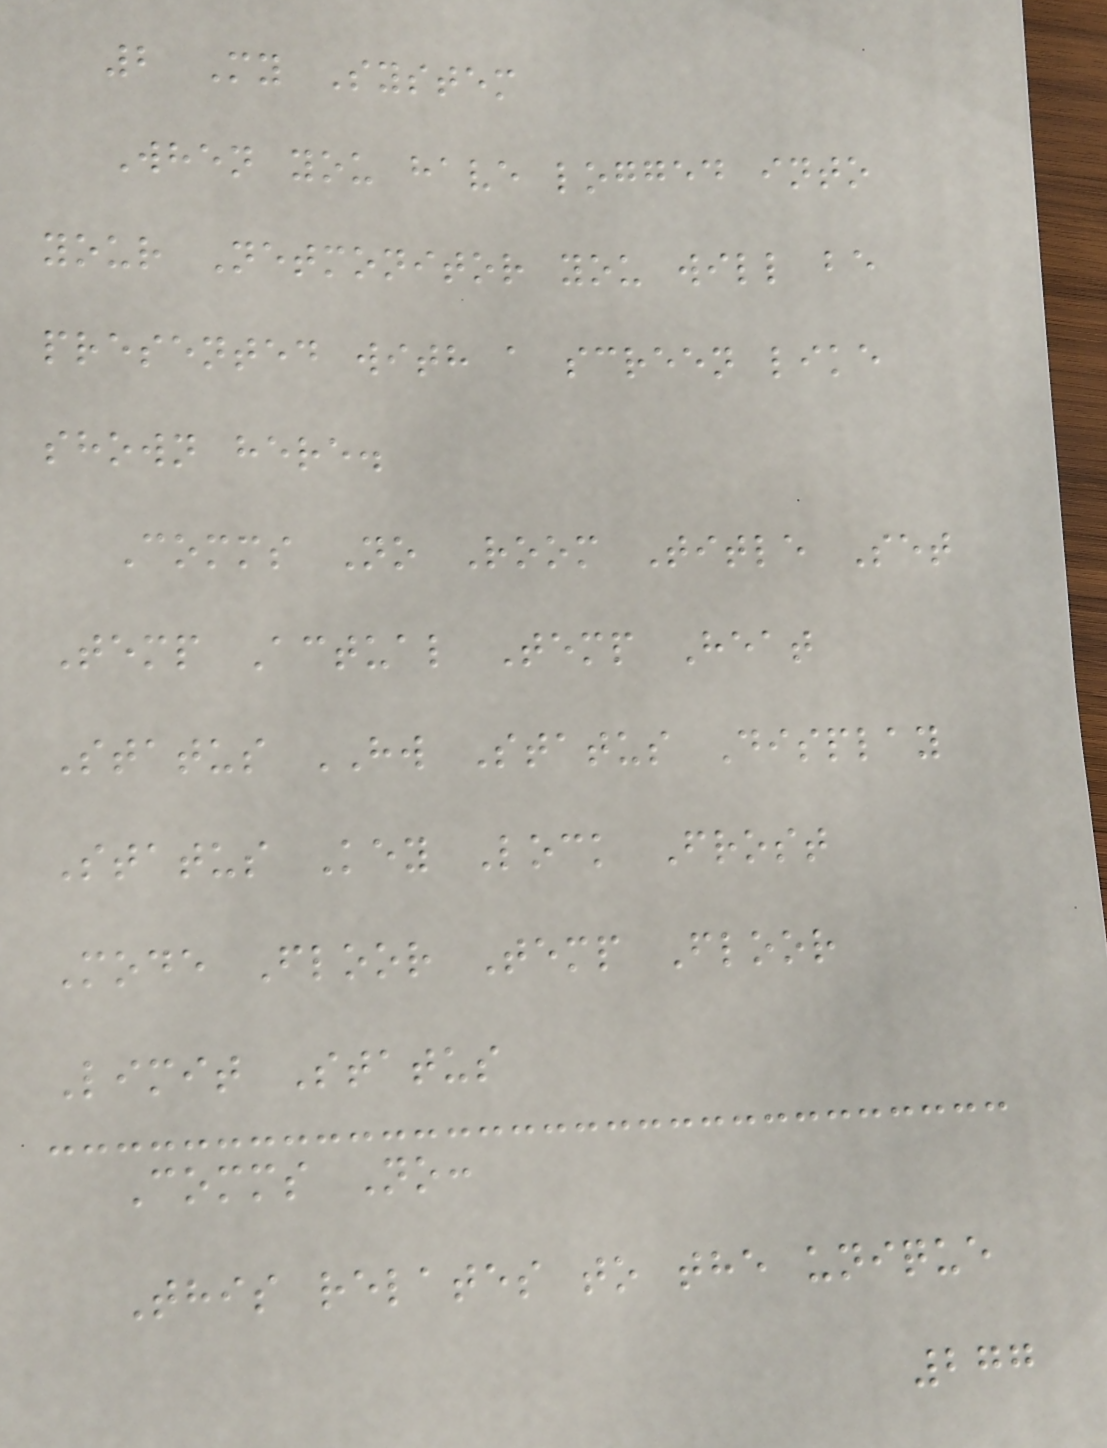2 My System
When you have logged into
your Netmonitor you will be
presented with a screen like
shown here.
Comms No Room Title Set
Temp Actual Temp Heat
Status HW Status Display
Status Key Lock Frost
Mode Floor Temp Floor
Limit Status
Comms No:
This relates to the unique
277
